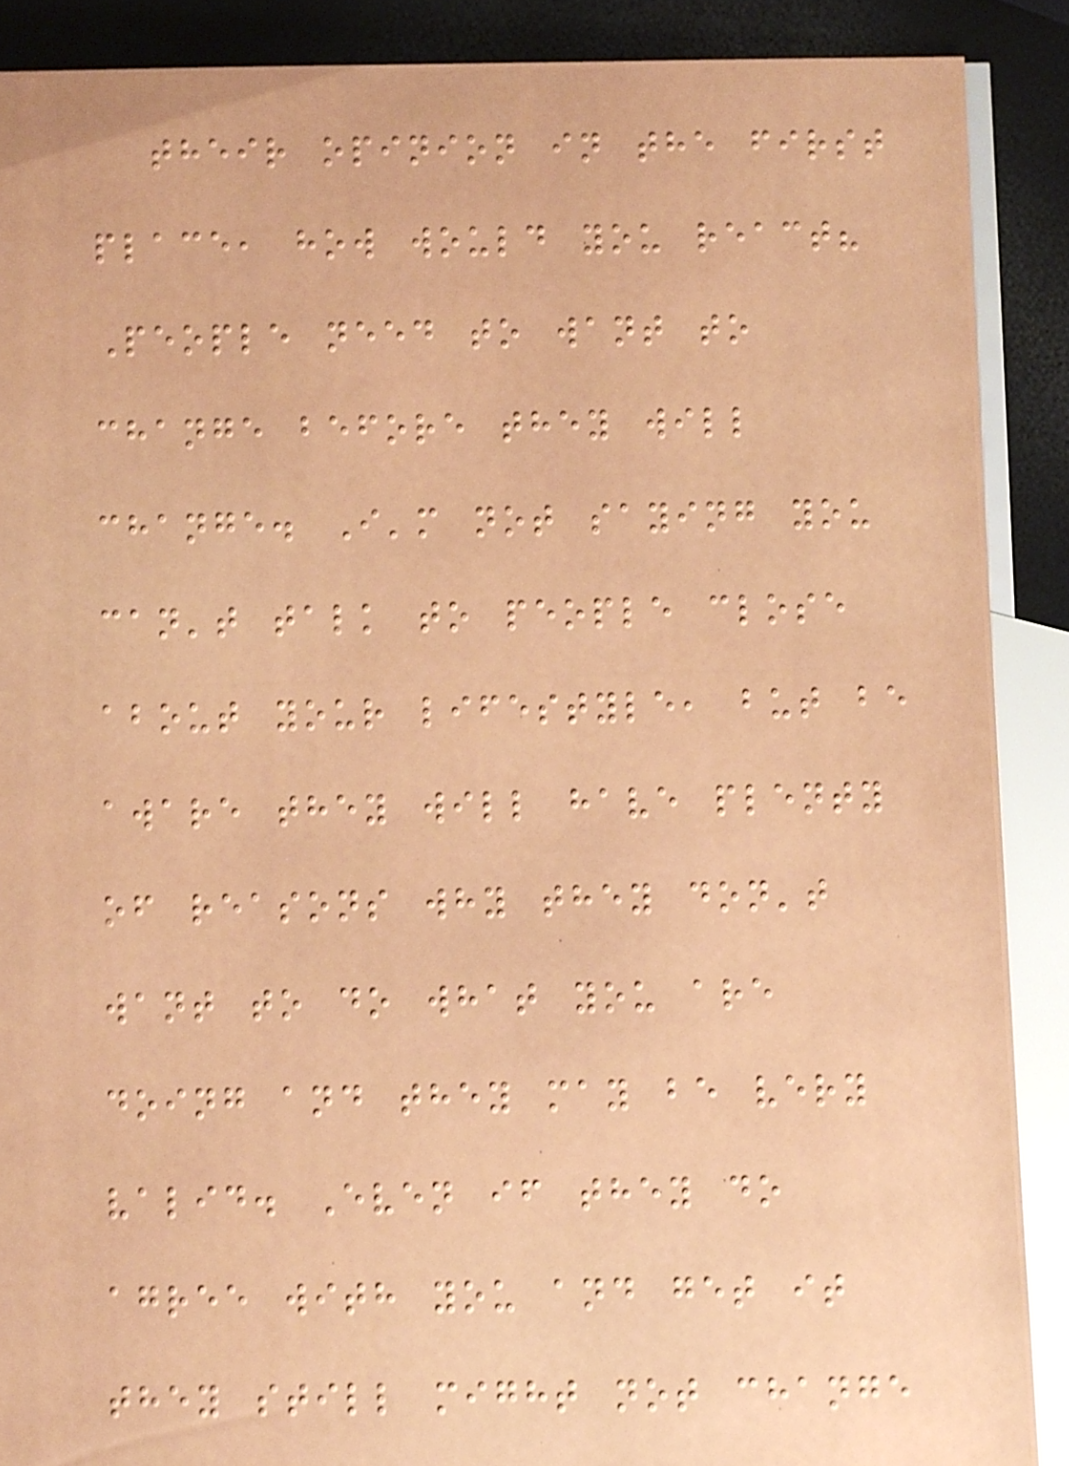their opinion in the first
place, how would you react?
People need to want to
change before they will
change. I'm not saying you
can't talk to people close
about your lifestyle, but be
aware they will have plenty
of reasons why they don't
want to do what you are
doing and they may be very
valid. Even if they do
agree with you and get it
they still might not change
